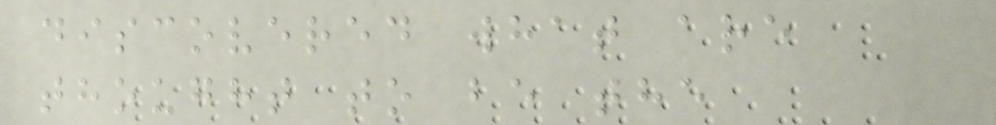discovered what are
thought to be the
